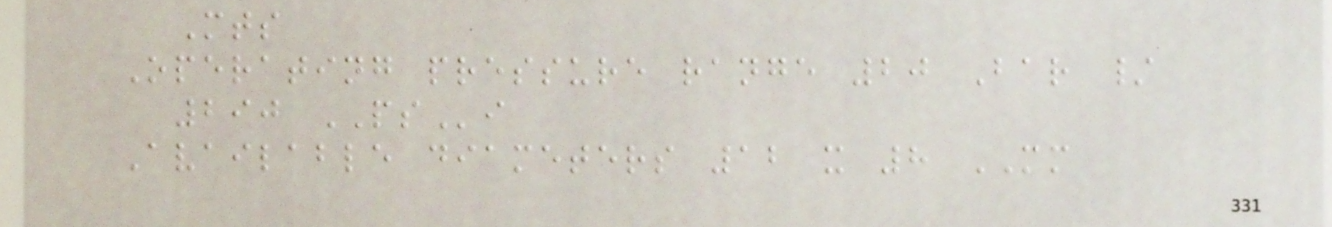Mts
Operating pressure range 20 Bar /
290 PSi
Available diameters 12 x 8 MM
